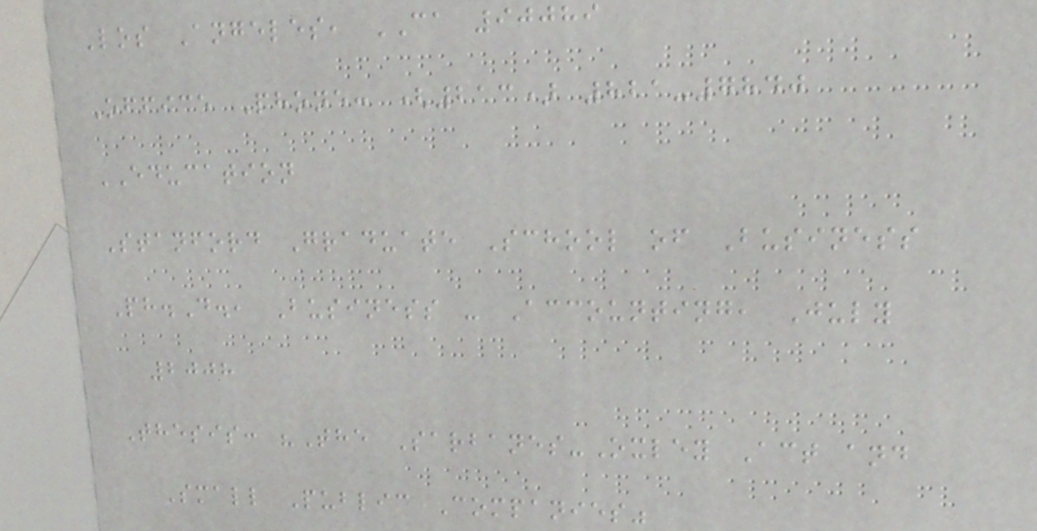Los Angeles, CA 90089
Office Phone: (213) 821-7840
EDUCATION
Stanford Graduate School of Business
Ph.D., Business - Accounting, July
2008
Thesis: "The Sarbanes-Oxley Act and
Small Public Companies"
